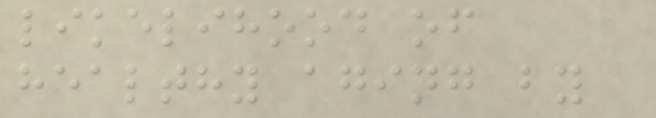likelihood of
healthy aging by
